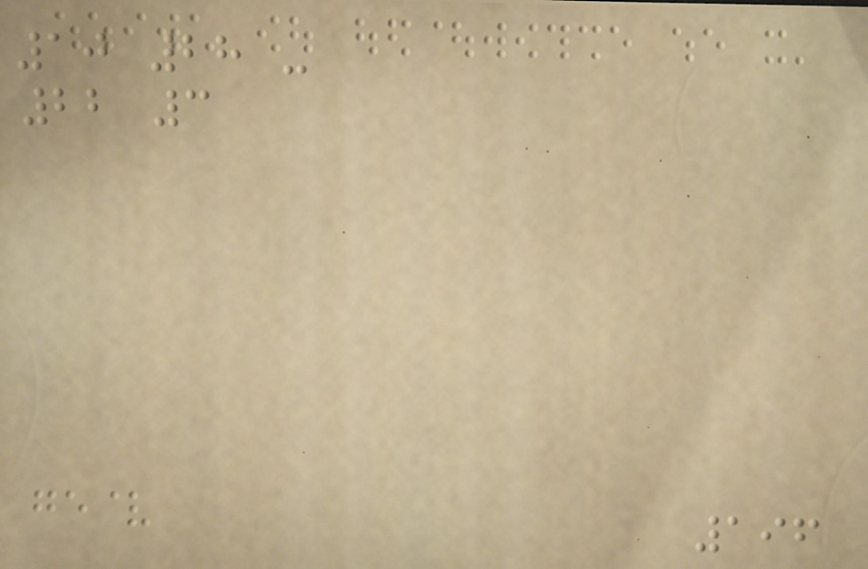10 28 -
22 3
196
